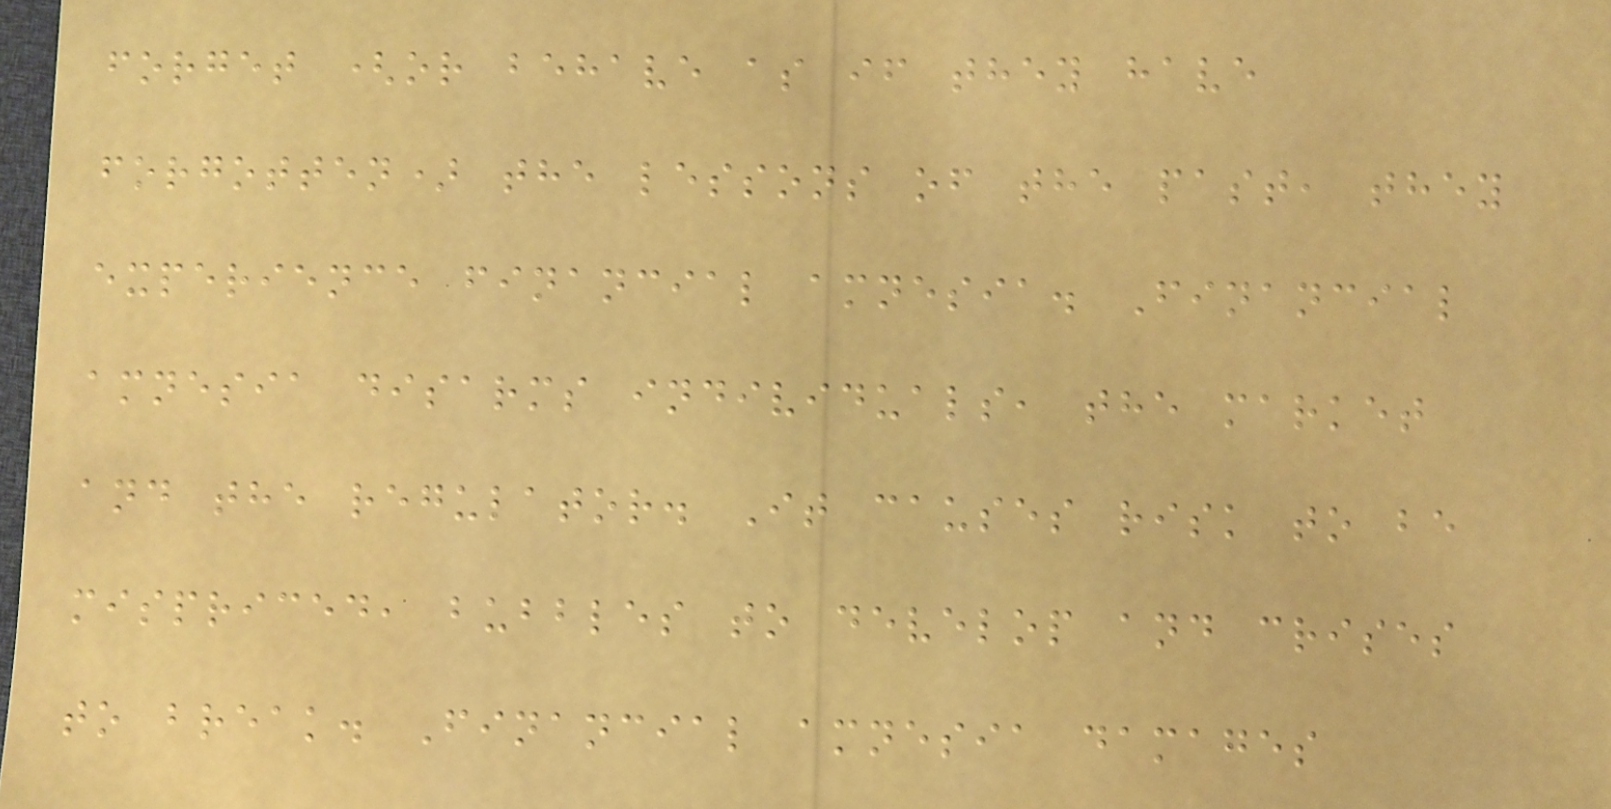forget (or behave as if they have
forgotten) the lessons of the past, they
experience financial amnesia. Financial
amnesia disarms individuals, the market
and the regulator. It causes risk to be
mispriced, bubbles to develop and crises
to break. Financial amnesia damages
